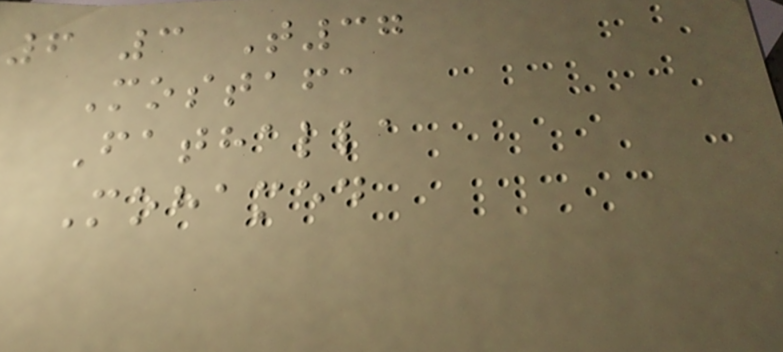6 3 T37
Mostafa
Fathalla
Mohamed
